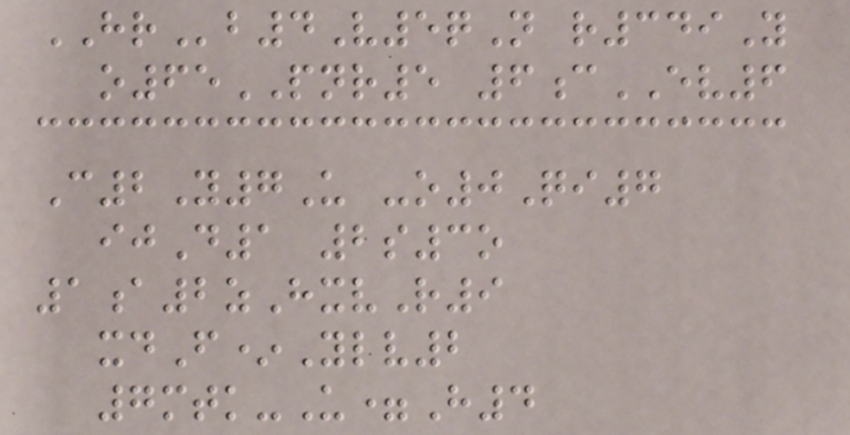HRb4V5qN r349Y
o65PNR5 6cEV6
C2Y7U -o0Qi7
ijD1 2s3o
1a2zHxvR9
xdF*Ylv2
7mtk-U=H4
